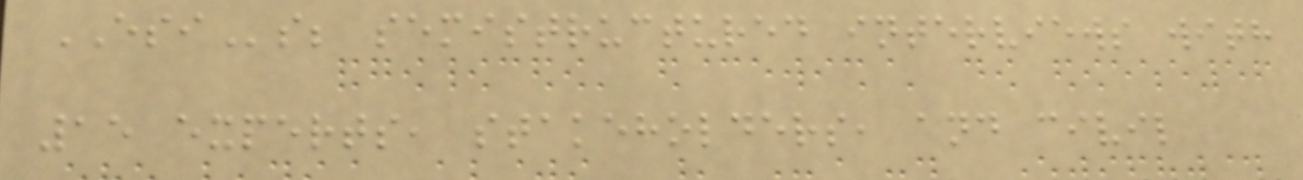ESIs; semistructured interviews with
15 experts, stakeholders, and civil
